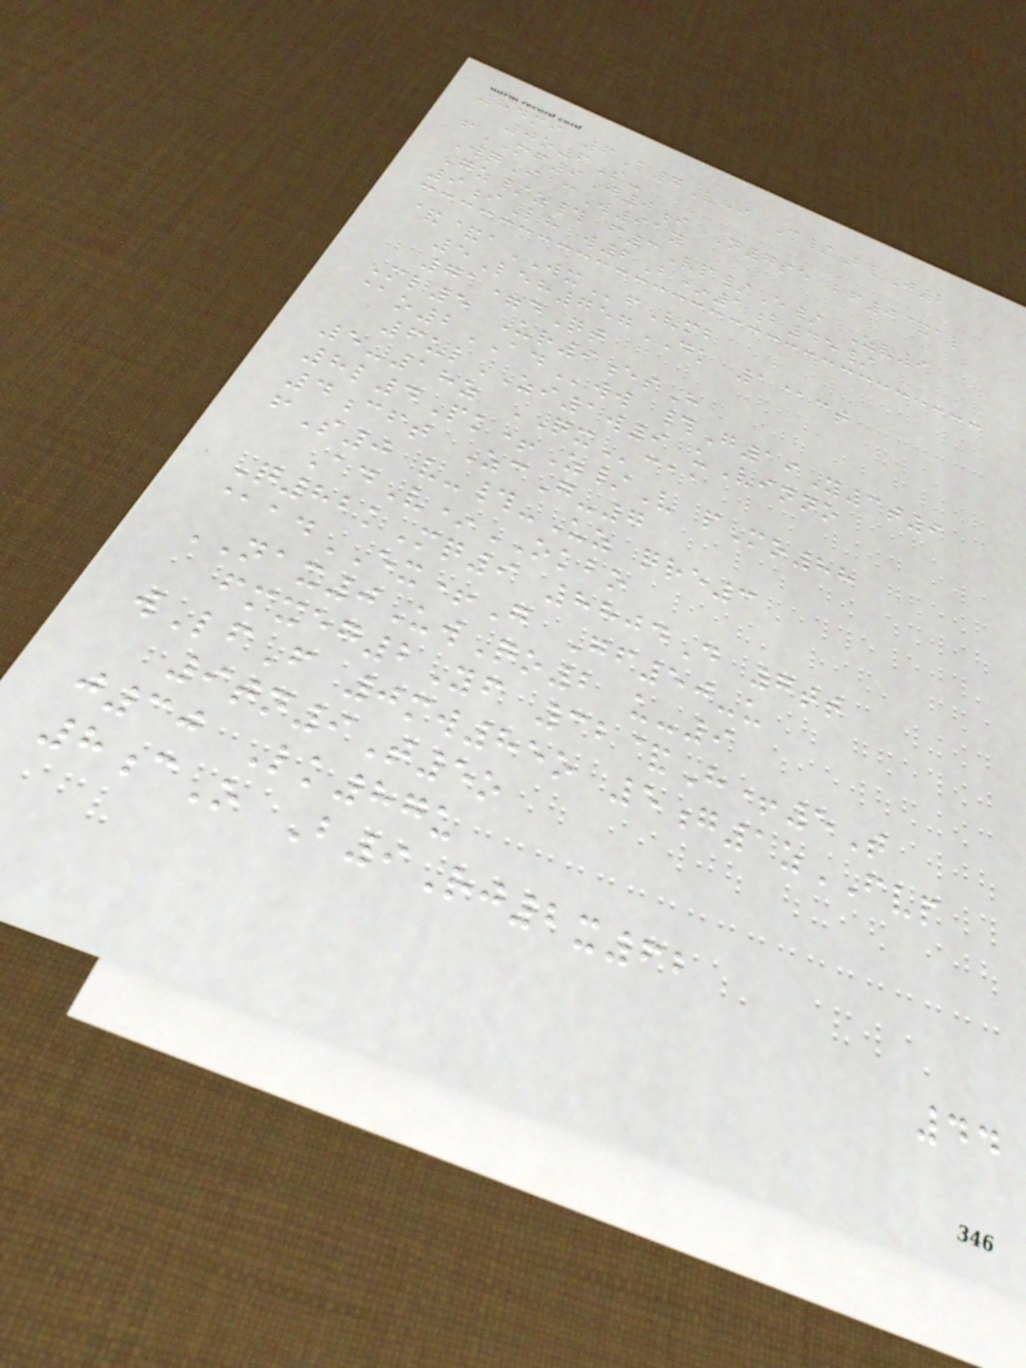84mi 6L7Vhi C/BlJ2
0o6S-
fMF9J0i N7se bf0&al
WqI cW91y
Gz/z# f3Vp/E/ Zv9
9iLh w2B*1b45/
&&aWXfVmb
5Leh757DK 1@ct
71=dQt
Ml5 Ur9esH
@o2ADww #G19Y3t9
6ulZI1w9 uVinno
5-18z QXcaa
8l4Pk+Z/V pMo88
4cft ZcG-7
fS0 v-#-Uz qre3
AdV*OKBO
Q82kMq9 8804D 7tt
@adEX+G Gf50-u
NAX0UwQo2 u-9
fmxeg2Yf 32&H+5T
wLfF 0mw85o 5g1zFVP
9tn9T5o
j30 Lk87u
8cO B9Rj2x62
44
